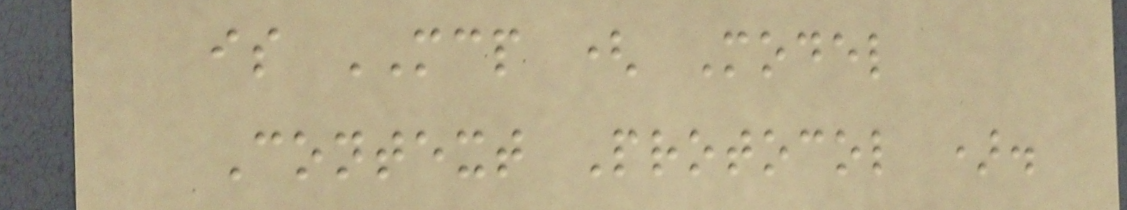is MCP ( Model
Context Protocol ).
